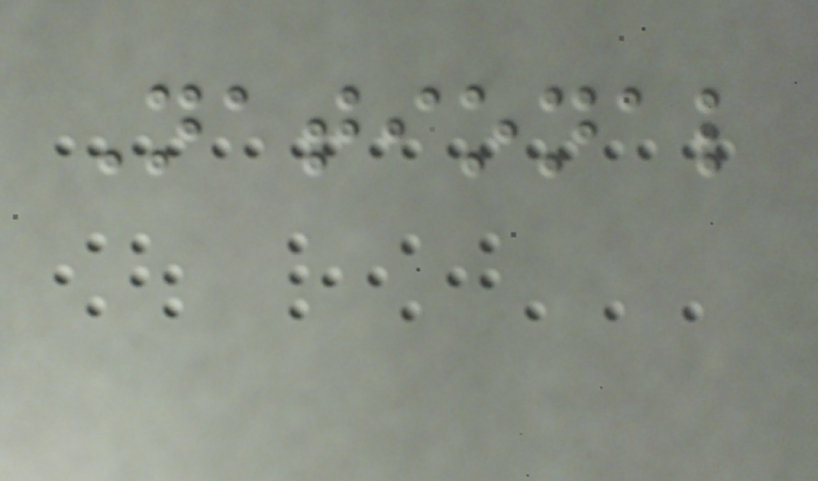National
